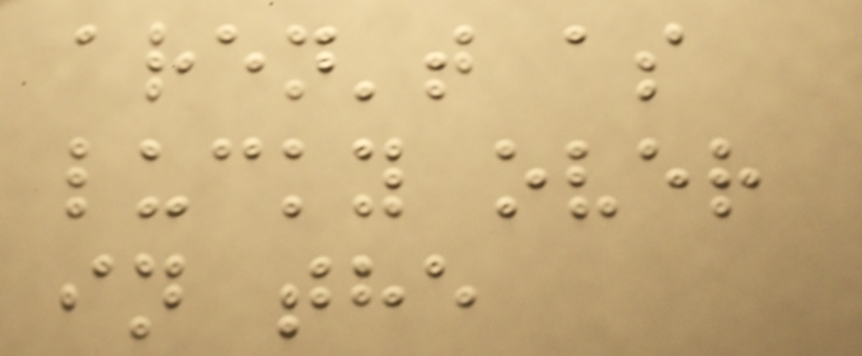aren't as
lucky over
in the
